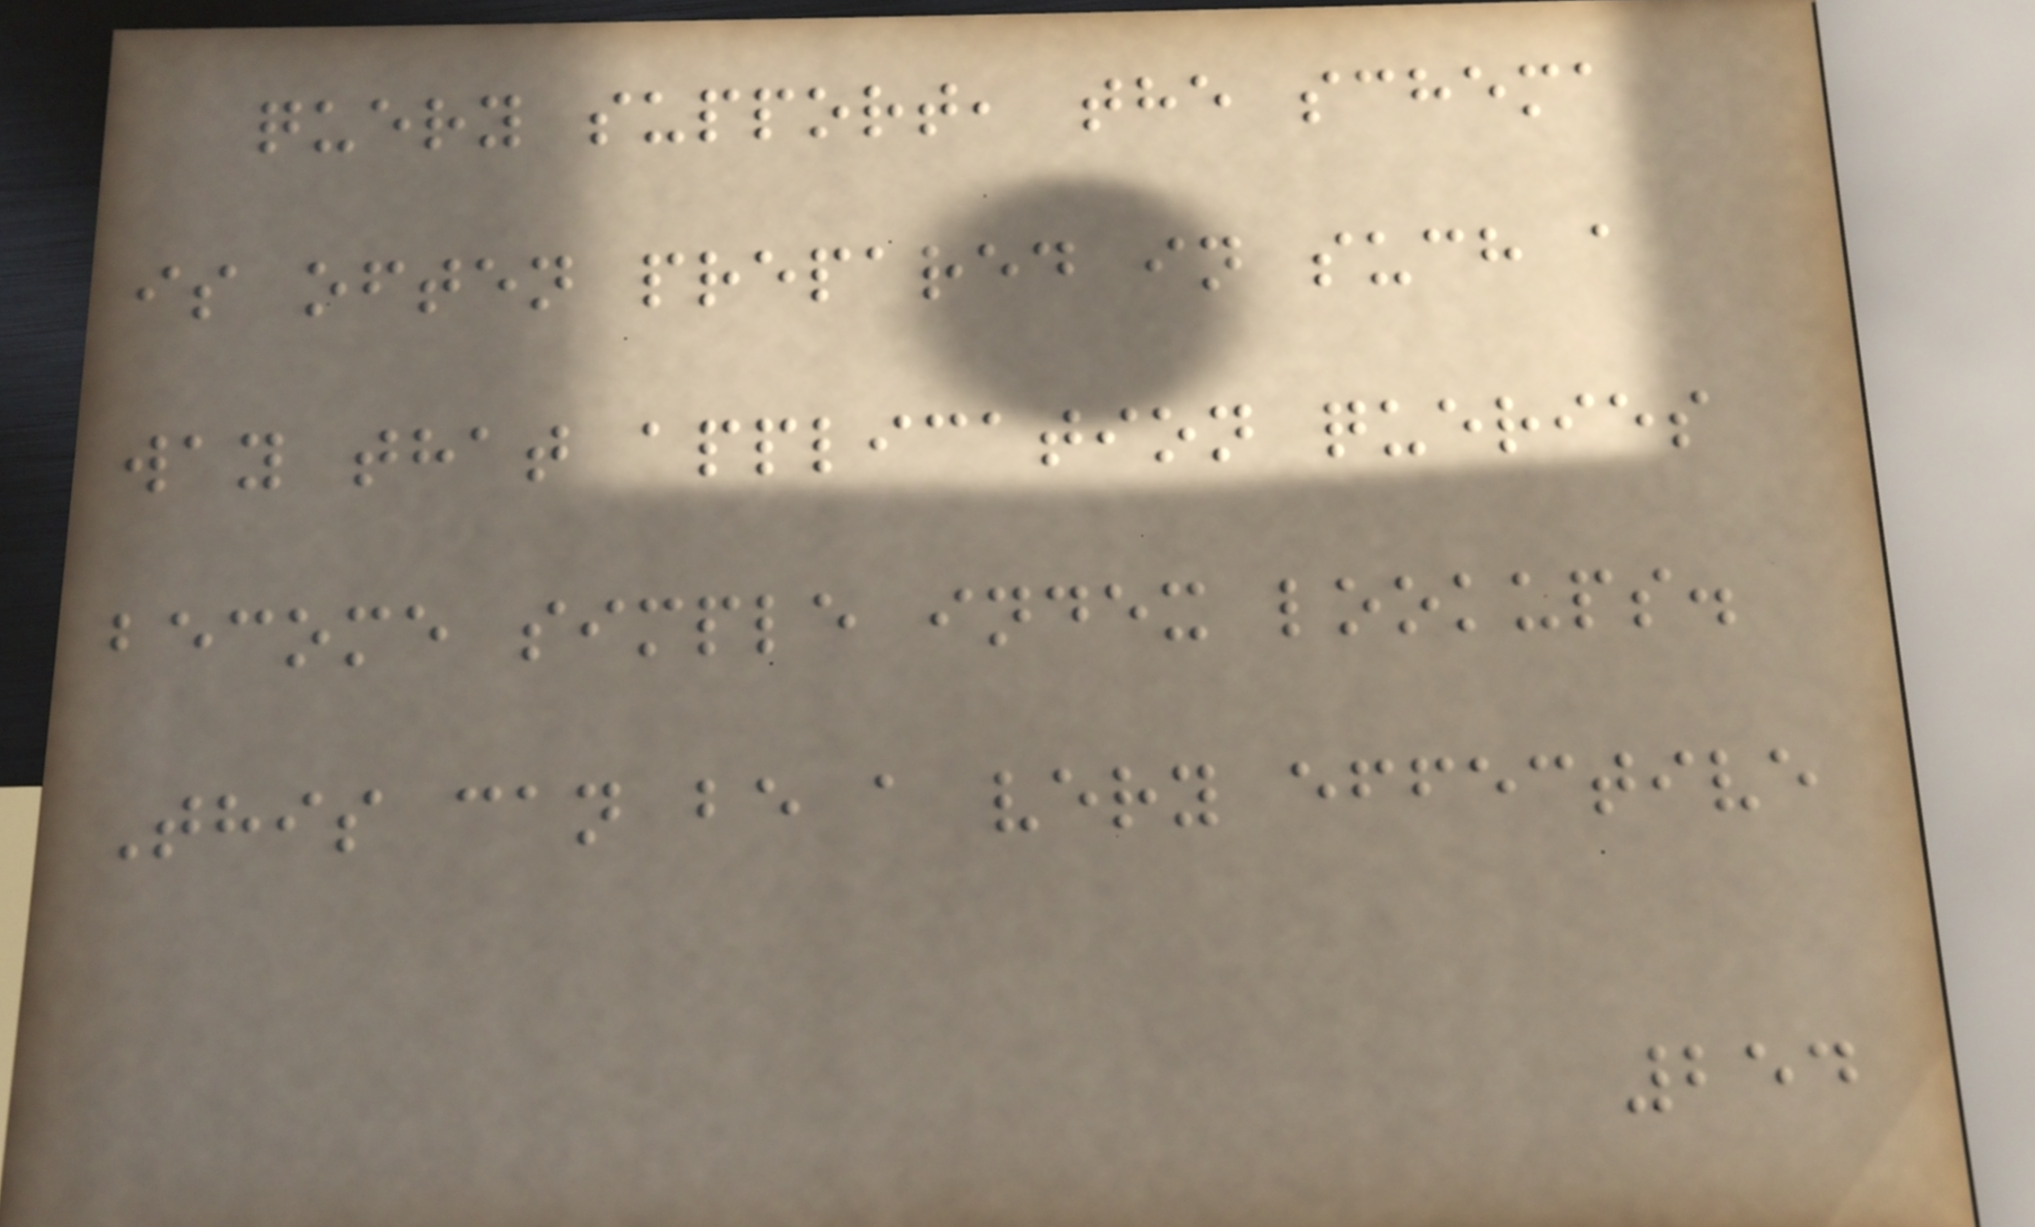query support, the schema
is often prepared in such a
way that application queries
become simple index lookups.
This can be a very effective
254
